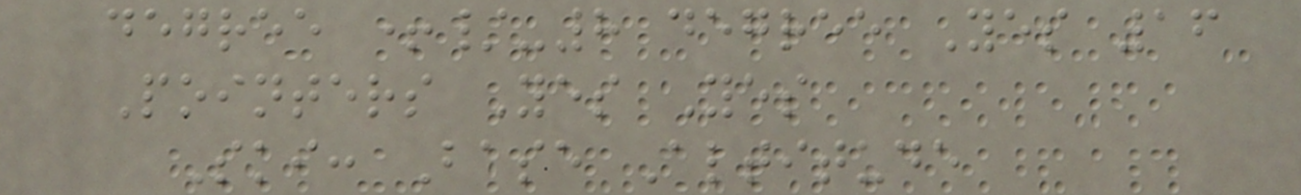degree +/-8 degree Yes 16
Pointers Yes Yes
Ski: Base Altitude
